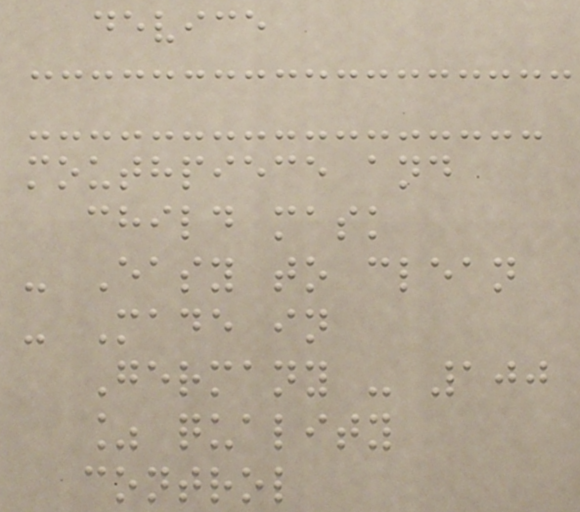device
mouthpiece and
child mask
- Easy to clean
- Made in
Germany - 100
% quality
control
